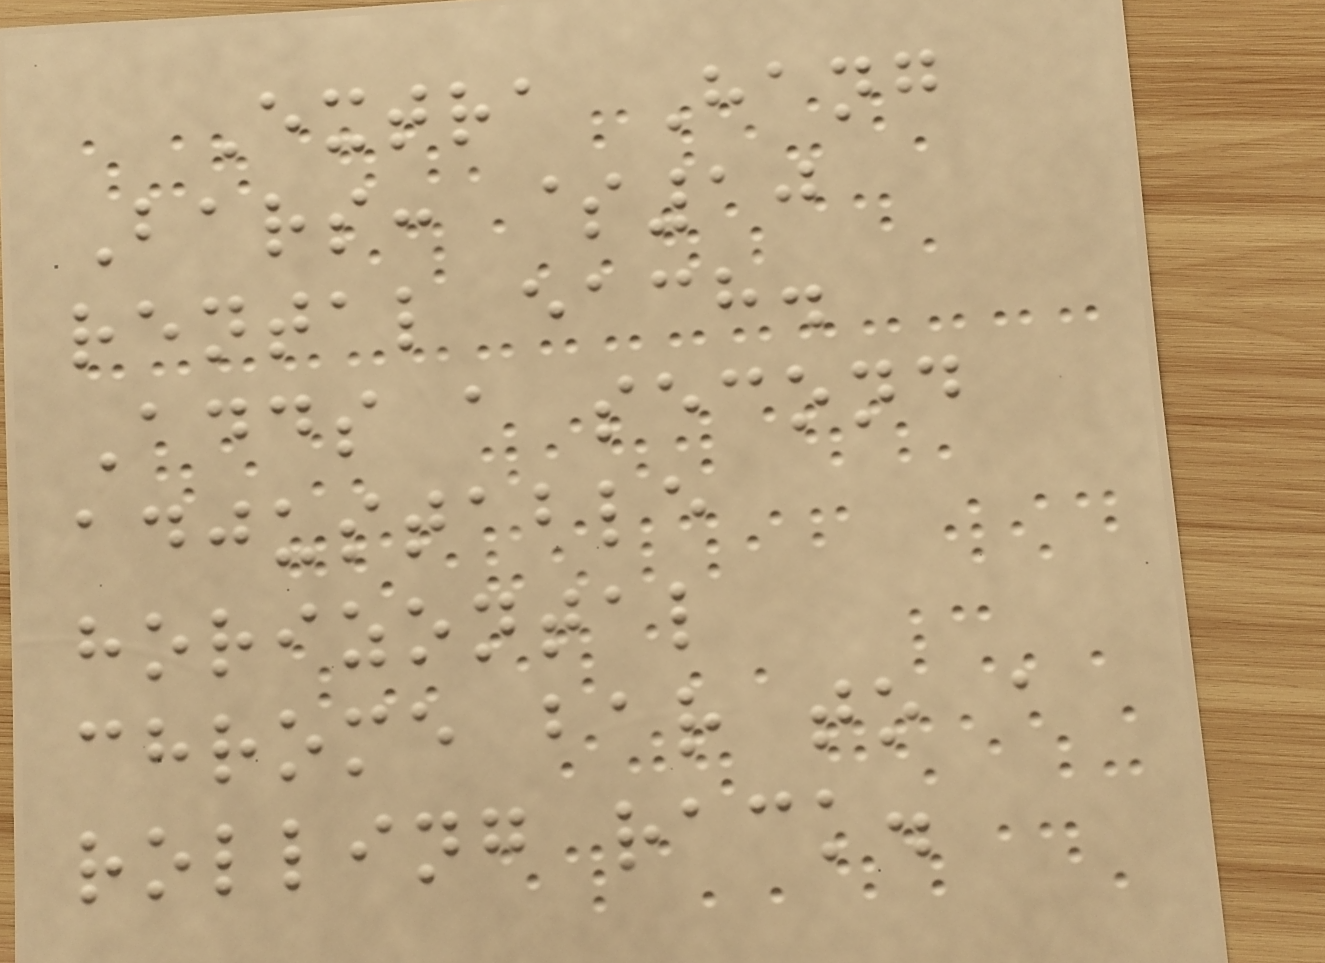Extra Hang
Bars: $10
rental each.
Adds a second
adjustable
horizontal
chrome bar to a
rolling rack.
